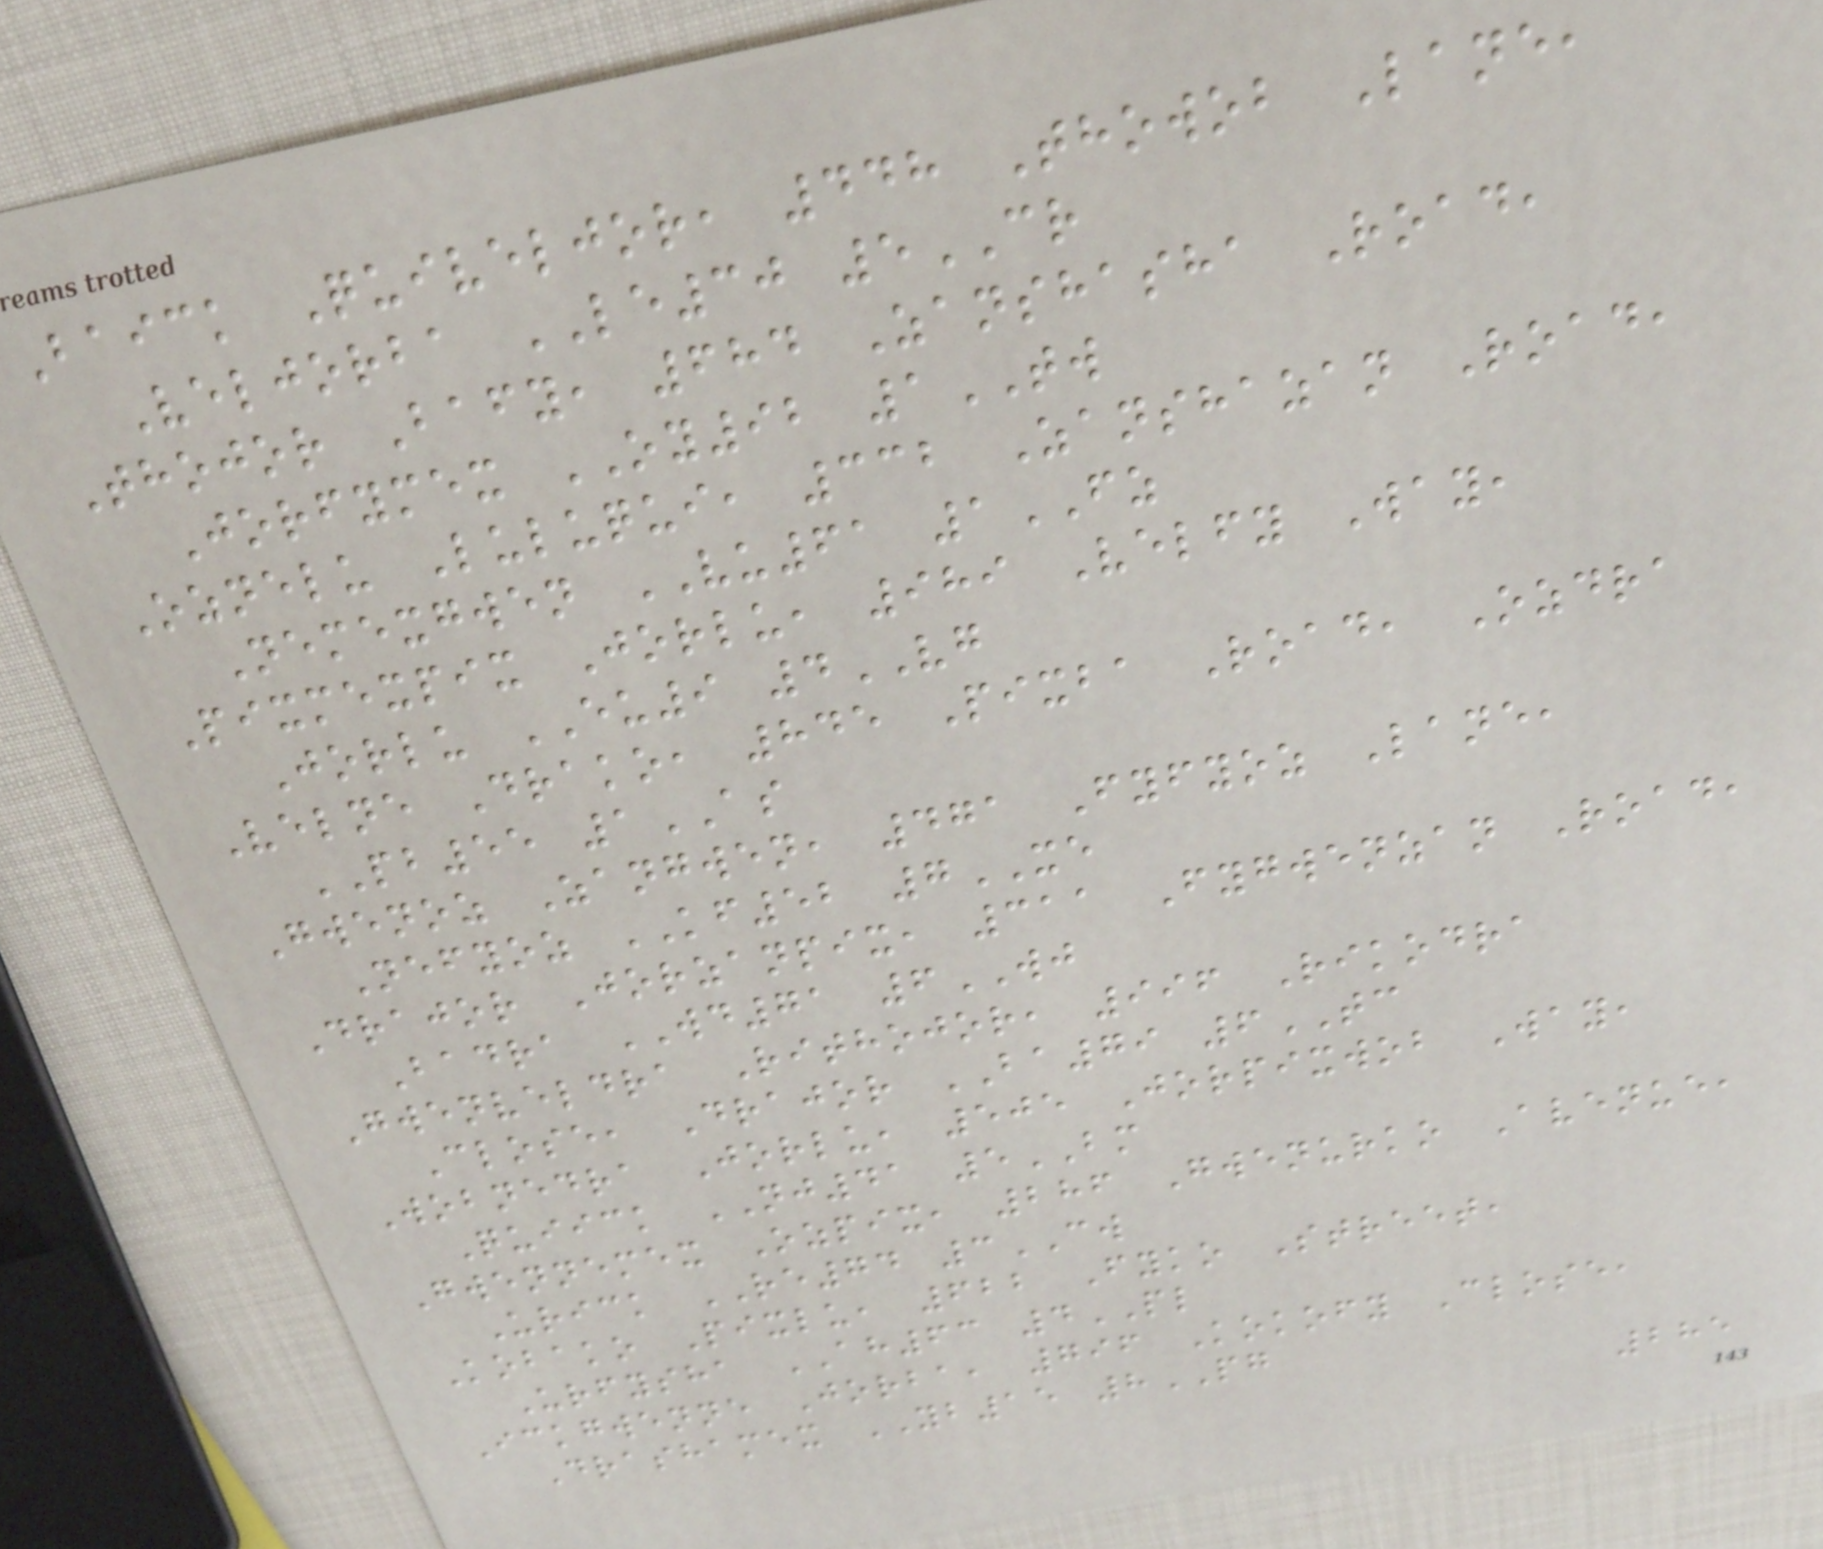Baick Quiveljor, 448 Thowob Lane,
Veljorba LE30 5CR
Thojor Bafy, 684 Zanshasha Road,
Jorfymex OY92 1TW
Oznelu Luluqui, 332 Zanshazan Road,
Nemexgwen VU61 1FZ
Pixmexpix Jorlu, 989 Velfy Way,
Jorlu EU9 4VG
Velne Drako, 845 Pixba Road, Ozdra
PB55 1AS
Gwenoz Zangwen, 471 Fyfyoz Lane,
Nefyoz KF52 7XE
Drajor Jorzanpix, 311 Fygwenzan Road,
Badra WD71 6WJ
Gwenveldra Rithojor, 996 Rikodra
Close, Drajor BA79 6TC
Wobnedra Jorlu, 505 Jorpixwob Way,
Quiick NJ41 5BM
Gwennemex Ozpix, 286 Gwenurko Avenue,
Urick RE74 3CW
Kobako Pixlu, 622 Fyko Street,
Urfysha AH63 4PL
Ickgwenne Jorba, 796 Kokofy Close,
Drashamex YB15 8PG
285
